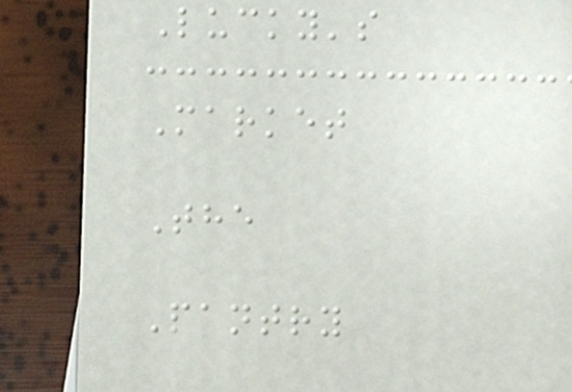Lucky's
Market
The
Pantry
